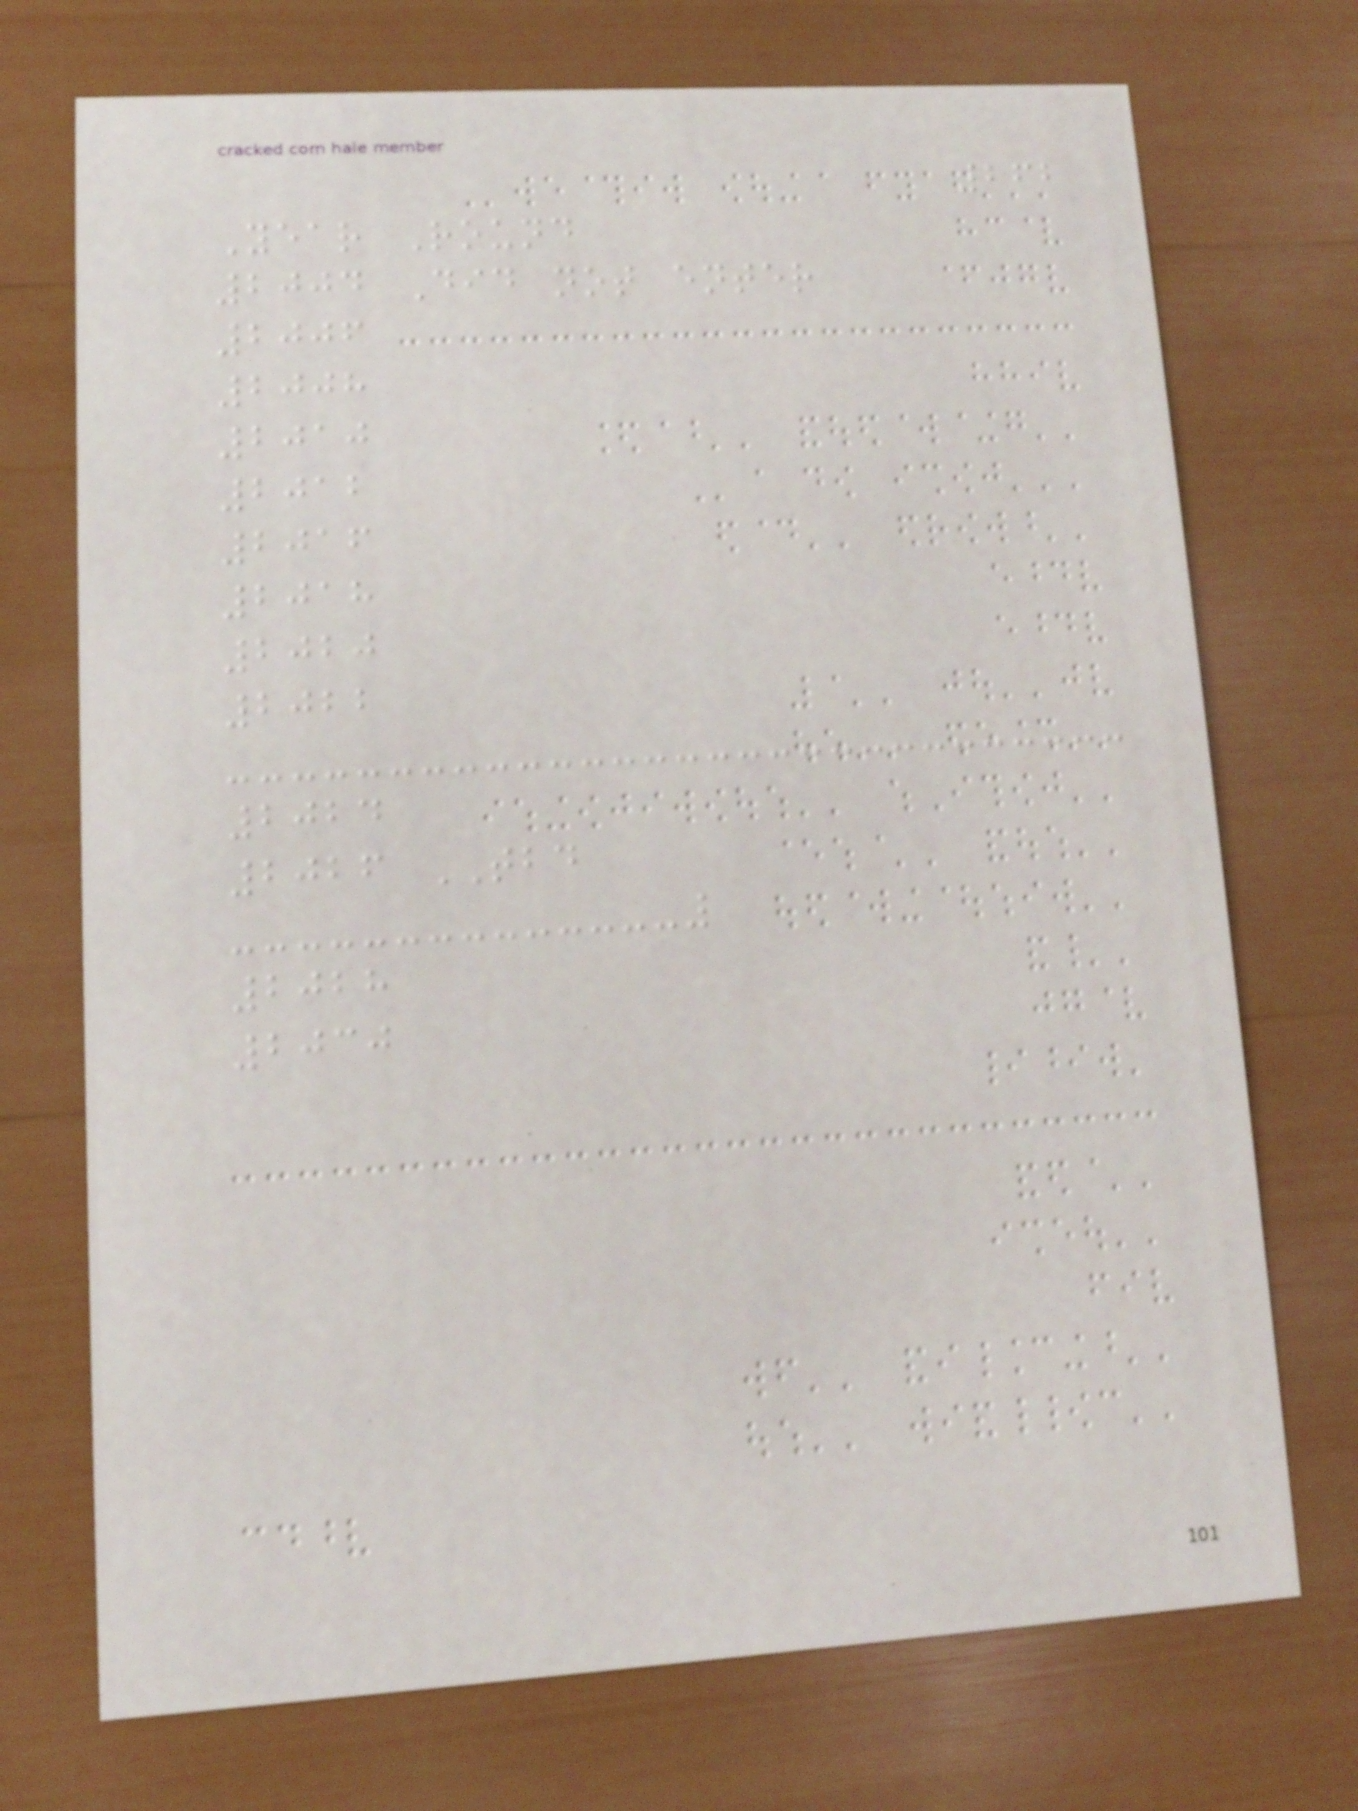262
Year Round
2004 Did not enter
2006
2008
2010
2012
2016
2018
2020
2022
2024
2026 TBD
2028
2030
